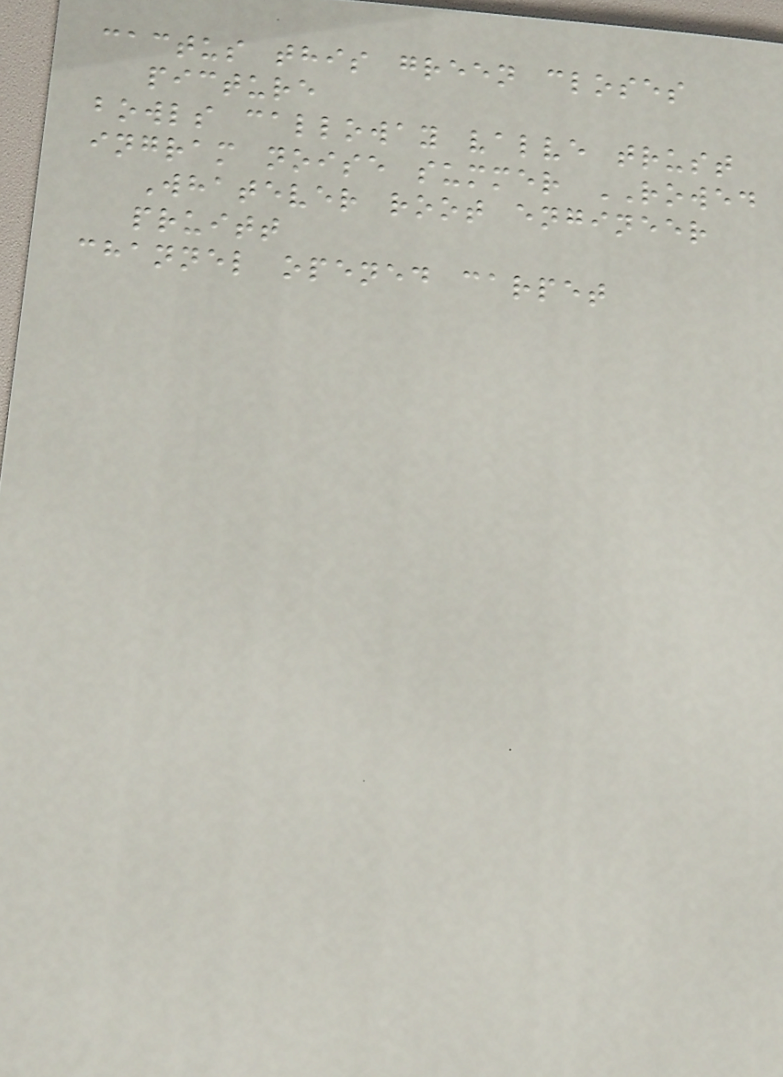cactus this green closes
picture
bowls calloway valve trust
ingram noise summer ROWED
Whatever root engineer
pruitt
channel opened carpet
